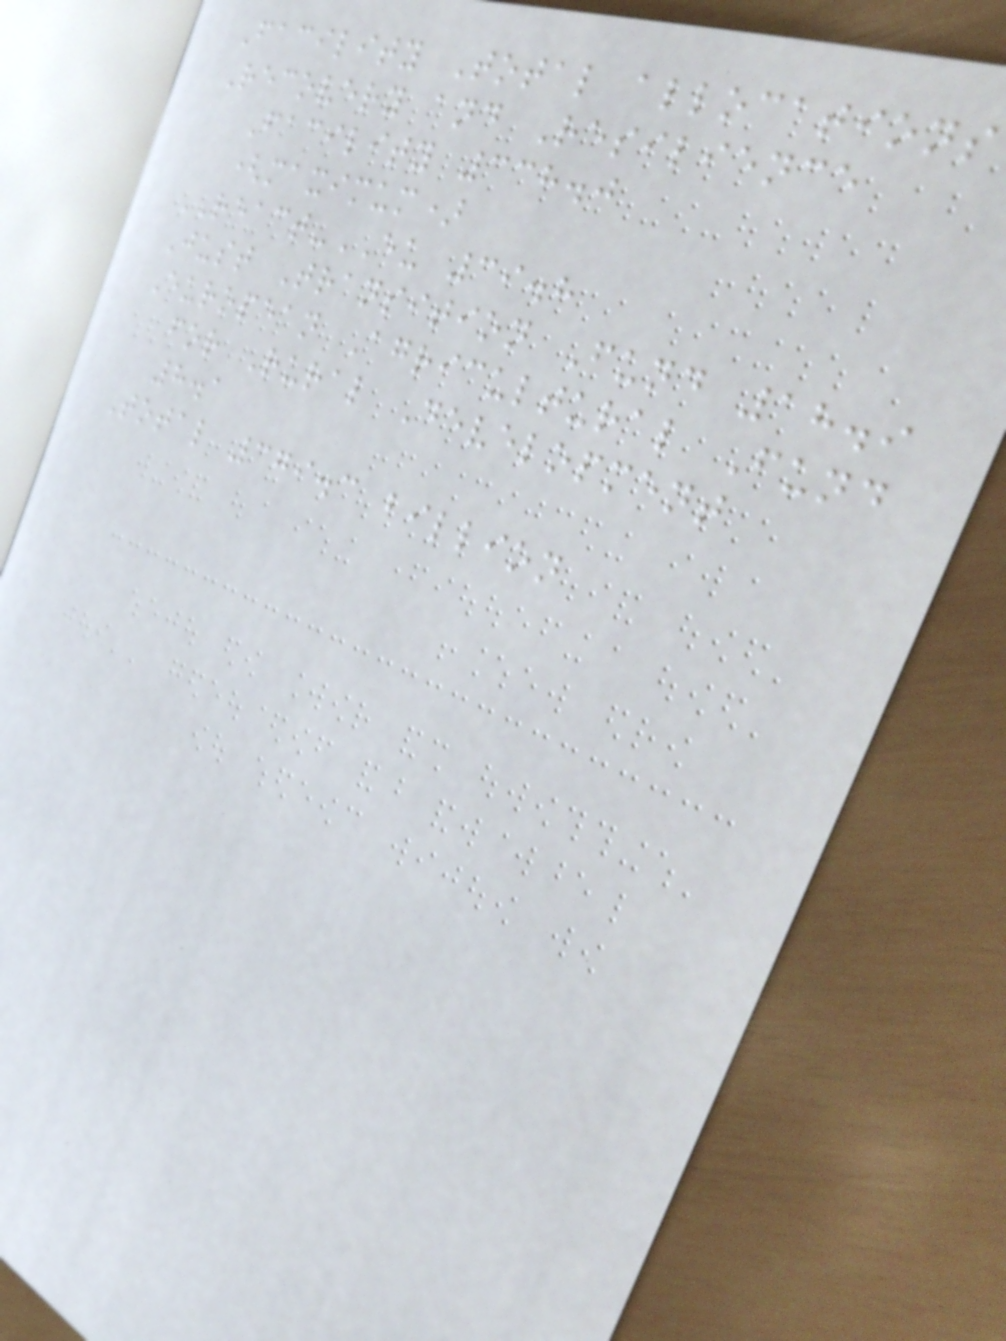Facility Total allocations
Recovery and Resilience
Facility 338.0
(maximum)
REACT-EU 39.8
Just Transition Fund 18.9
European Agricultural Fund
for Rural Development
8.1
Total 379.3 billion
